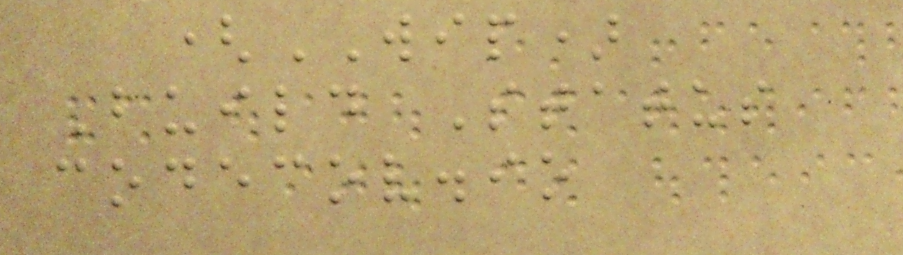(WIP)
Build Status
codecov.io
